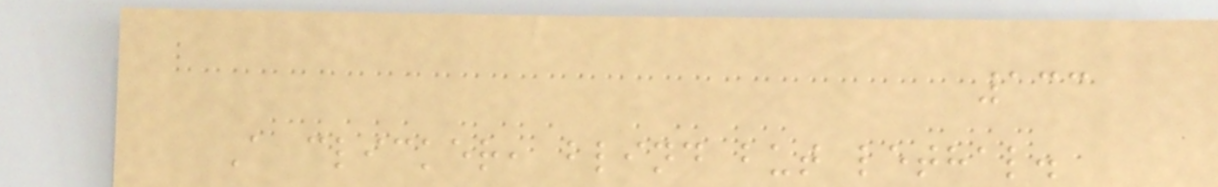133
A clicker, blind but lethal.
